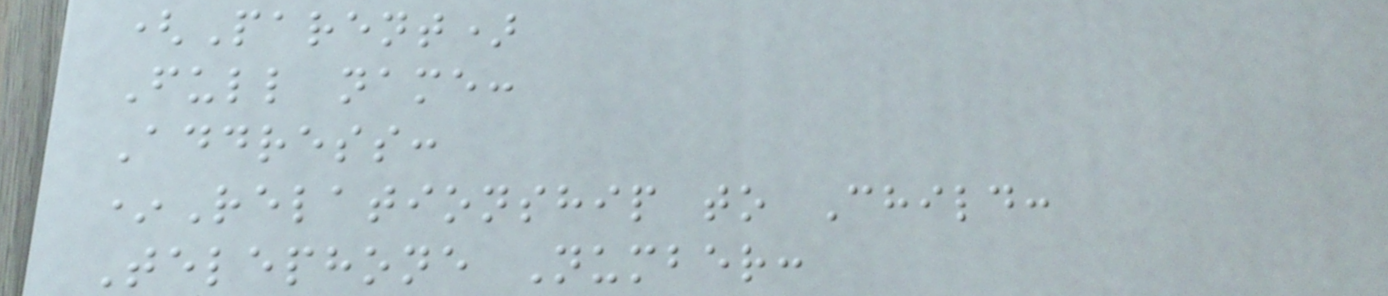(Parent)
Full name:
Address:
*Relationship to Child:
Telephone Number:
